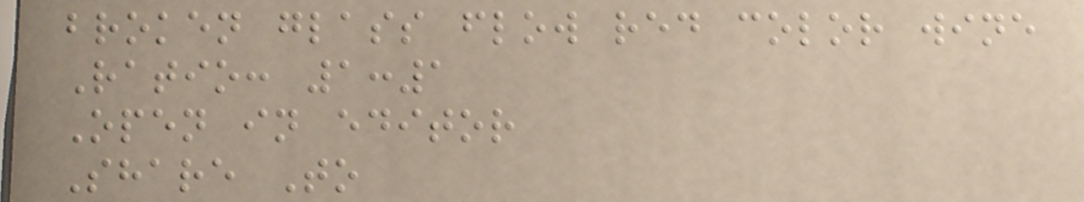broken glass flow red color wine
Ratio: 1:1
Open in editor
Share To
